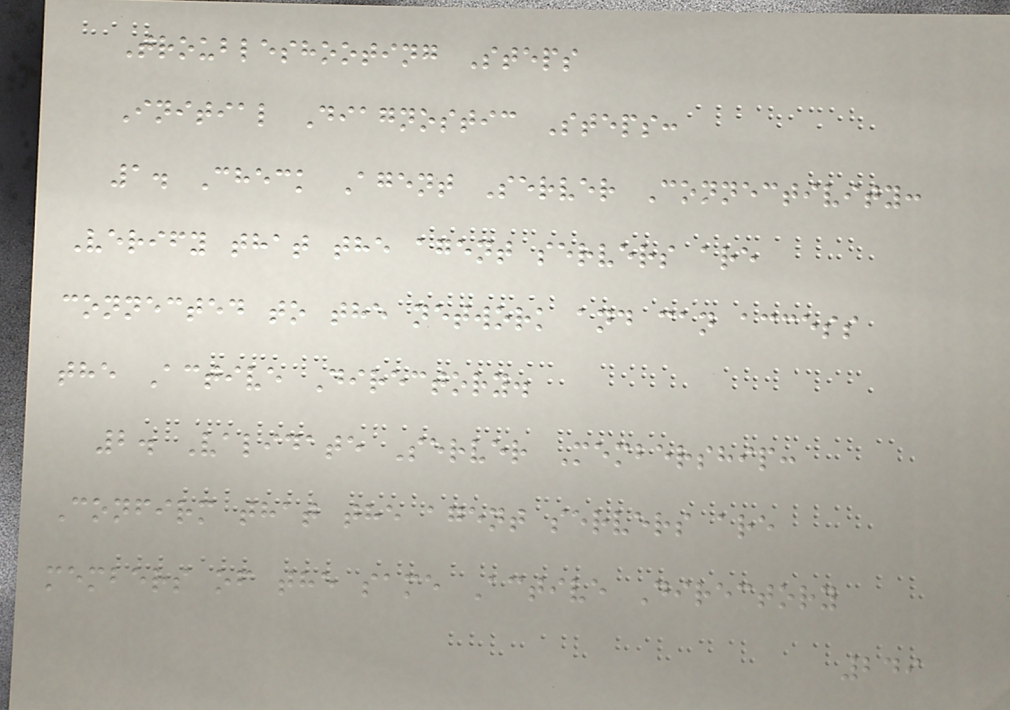Troubleshooting Steps
Initial Diagnostic Steps:
1. Check Agent Server Connectivity:
Verify that the agent servers are
connected to the network and can access
the Active Directory.
2. Validate Server Membership:
Confirm that the agent servers are
members of the same Active Directory
249
